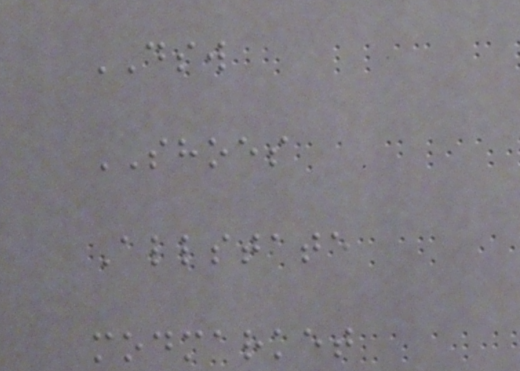DSW
SHOES
Allstate
modmarket
